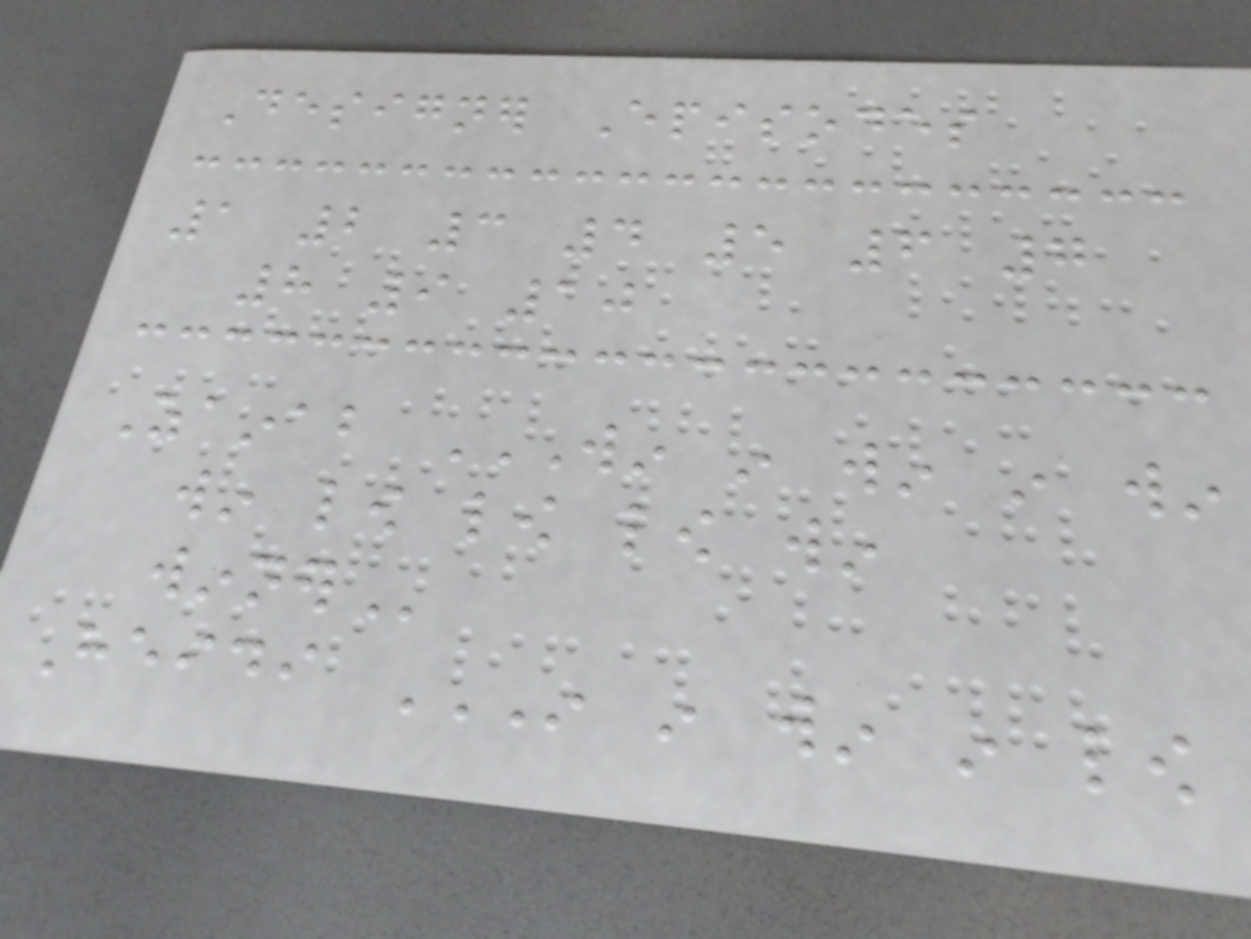Designer Episodes
1 2 3 4 5 6 7
8 9 10
Zainab WIN IN WIN IN WIN
WIN LOW LOW LOW WIN
WINNER
Heidi IN IN WIN IN LOW
